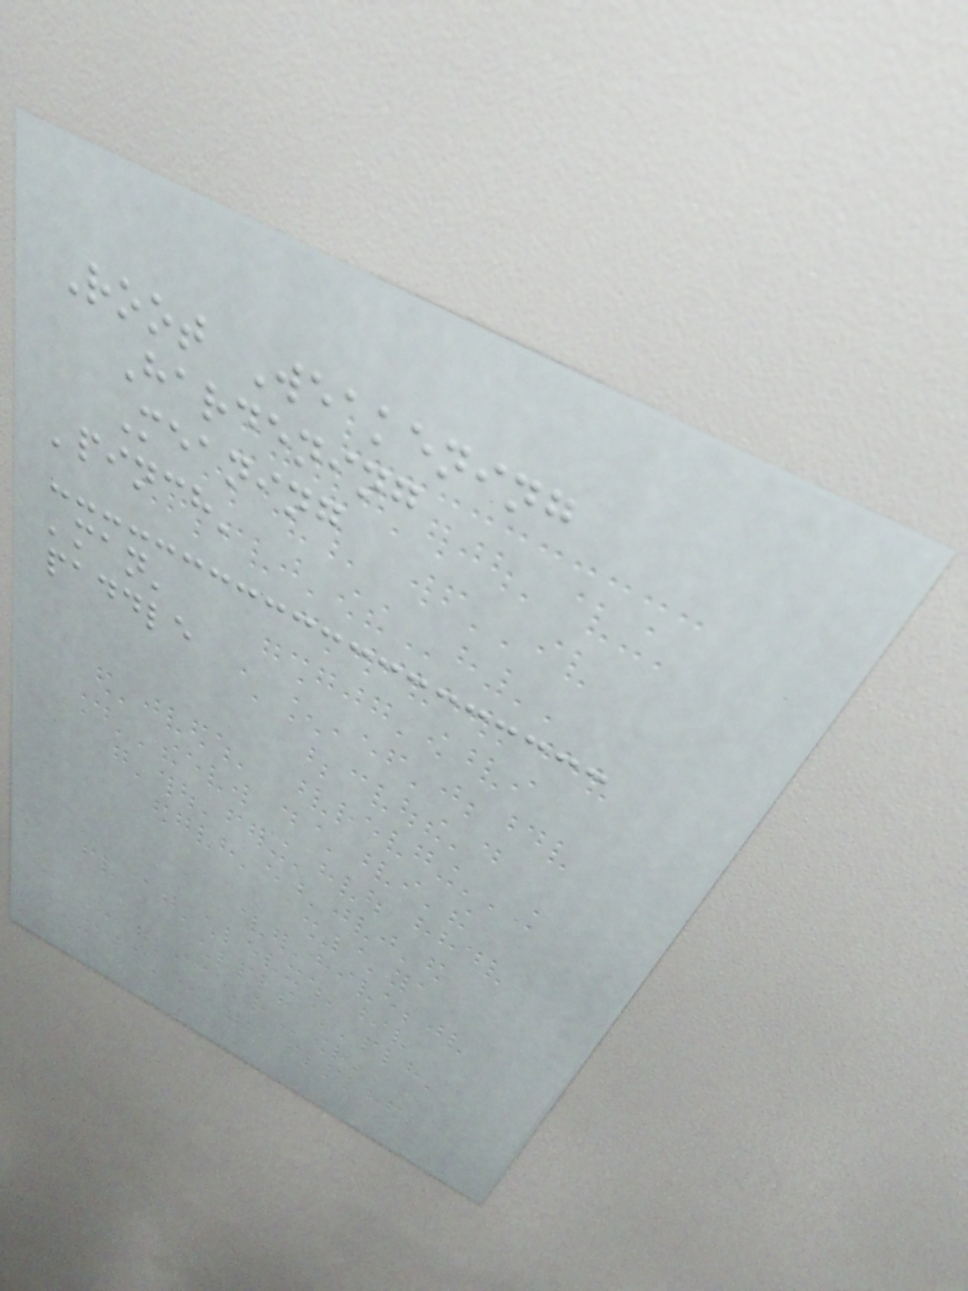Root Weakening
Hardening
Meaning
'pinch'
'man'
paddle
